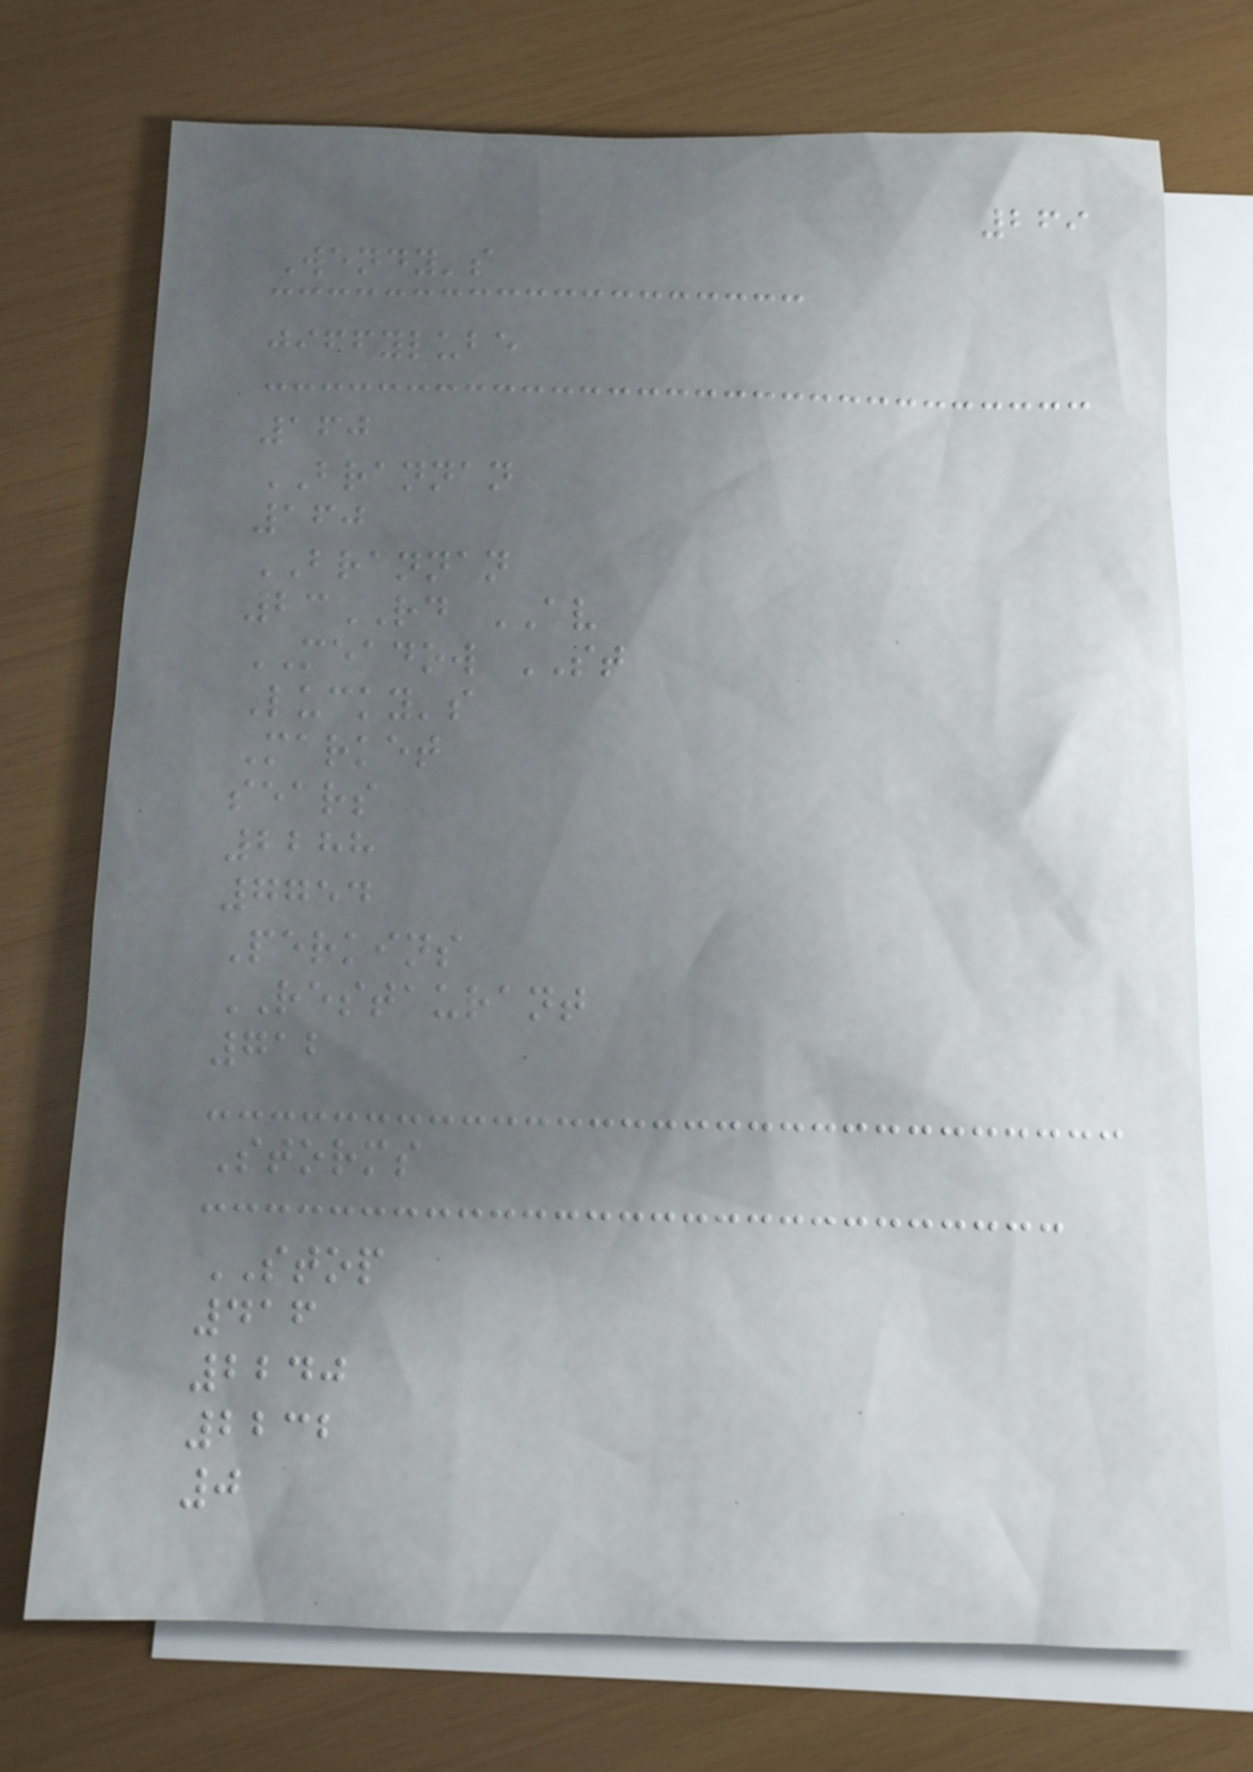269
Wendy's
jiffylube
160
BRANNAN
160
BRANNAN
23RD AV
MEADOW ST
Lucky's
Market
sears
2288
7754
Perkins
RESTAURANT
712
Storms
STOP
416
2240
2232
0
